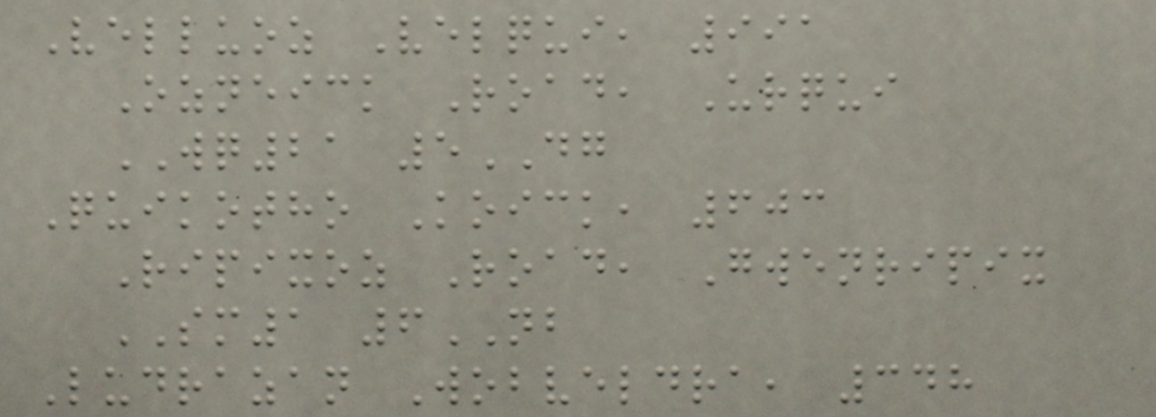Velluoz Velqui, 991
Ozneick Road, Urqui
WQ21 5DG
Quikotho Koick, 603
Ripixoz Road, Gwenripix
SM1 6NB
Ludrazan Wobveldra, 348
